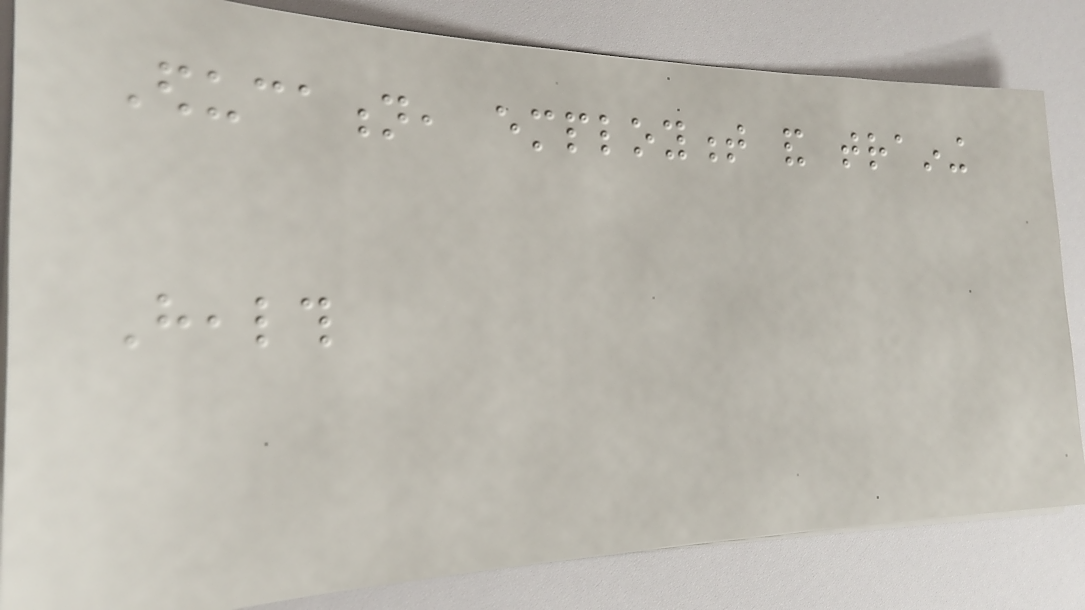Education, employment and training
Health
